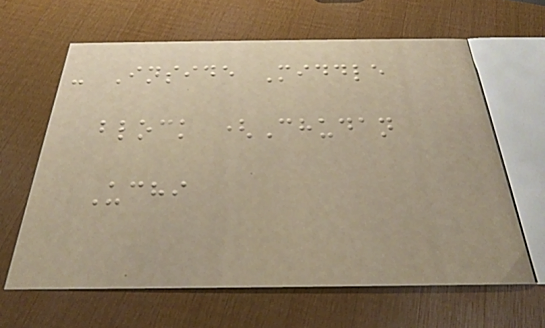- Inside Middle
block (Chudan
Uchi
